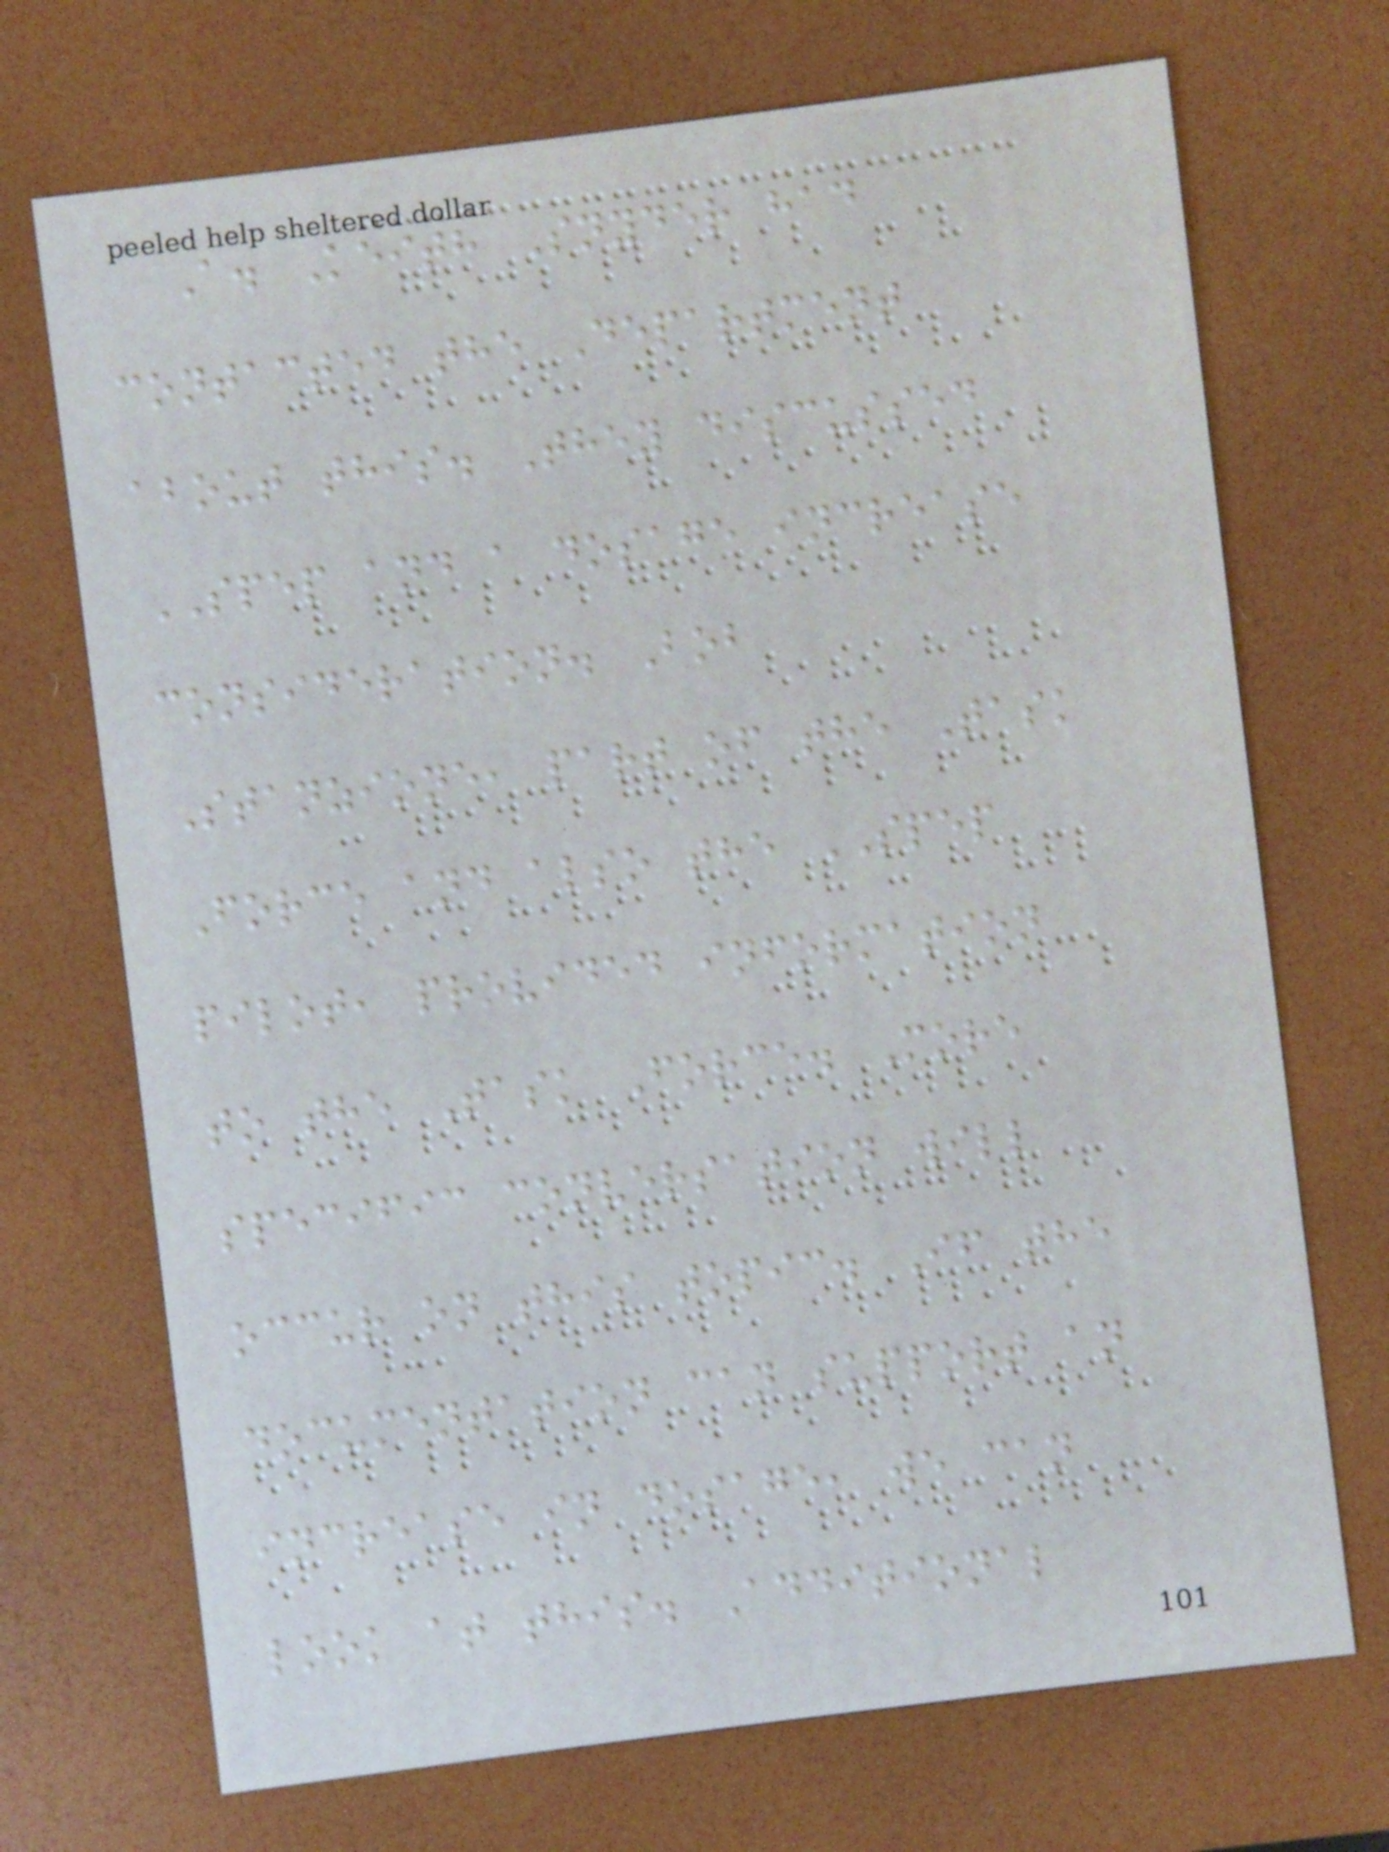A. Keith Snyder had
contacted the Department
about this. They discussed
SPEP and a dosage increase
consideration. Bob
Stanzione, part of the Task
Force and also the SPEP
pilot, provided information
to the Task Force. More
specific conversation will
occur on this topic. If the
documentation can support an
increase in dosage, we can
look at this. Additional
